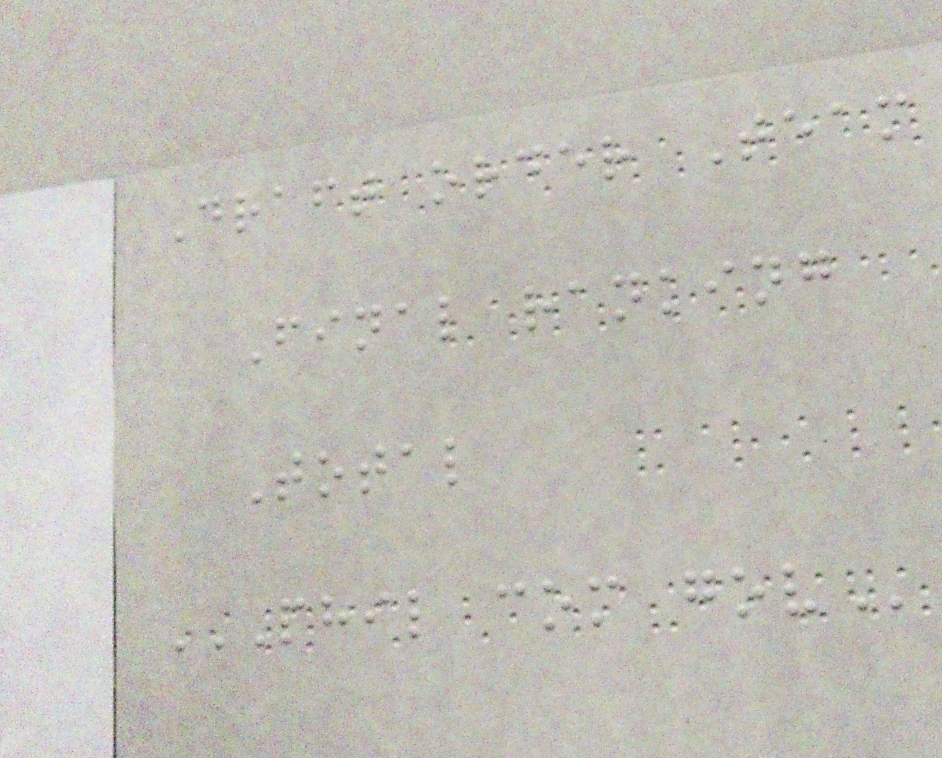Draft order Team
Final ranking
Total
PHIL COM GOV
